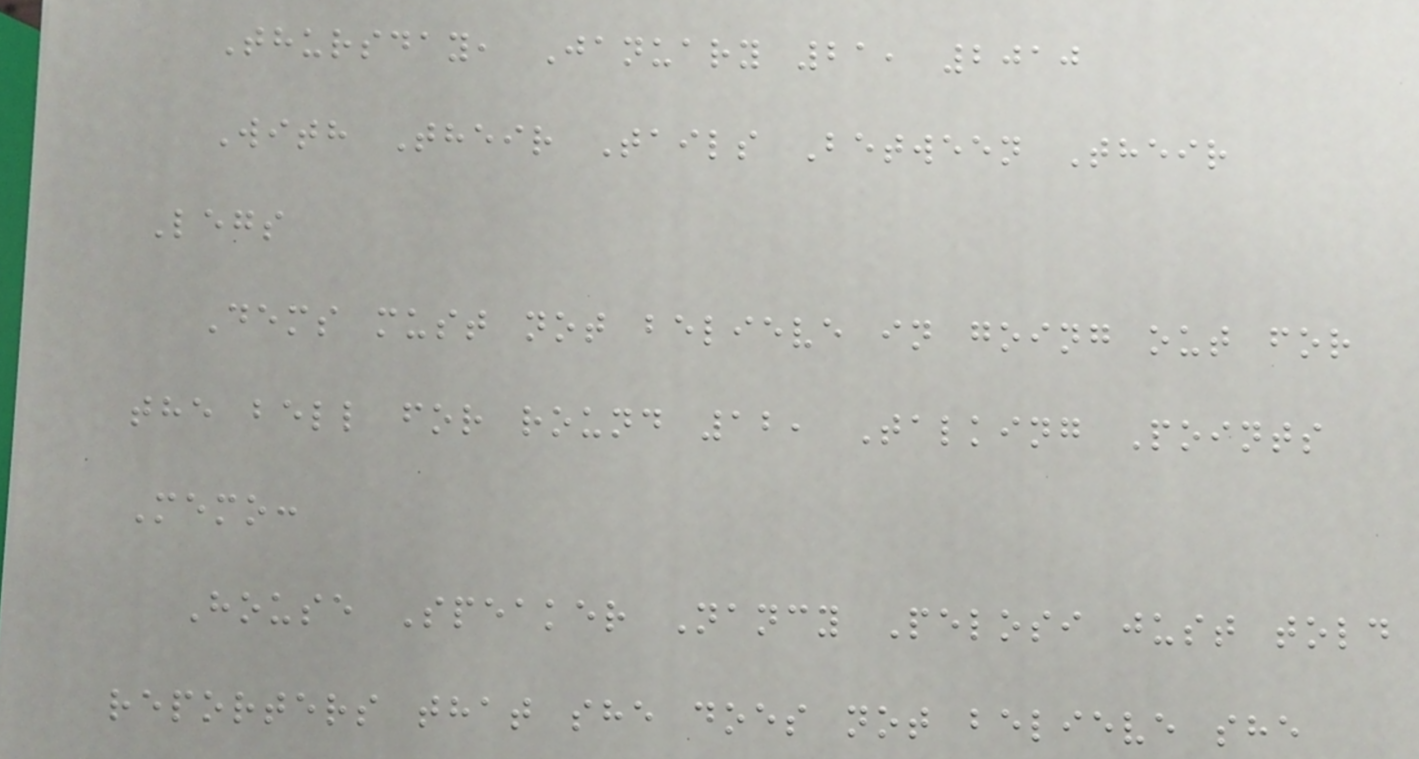Thursday, January 21, 2010
With Their Tails Between Their
Legs
Dems must not believe in going out for
the bell for round 12, Talking Points
Memo:
House Speaker Nancy Pelosi just told
reporters that she does not believe she
